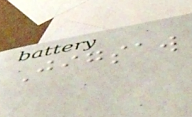Jigsaw
